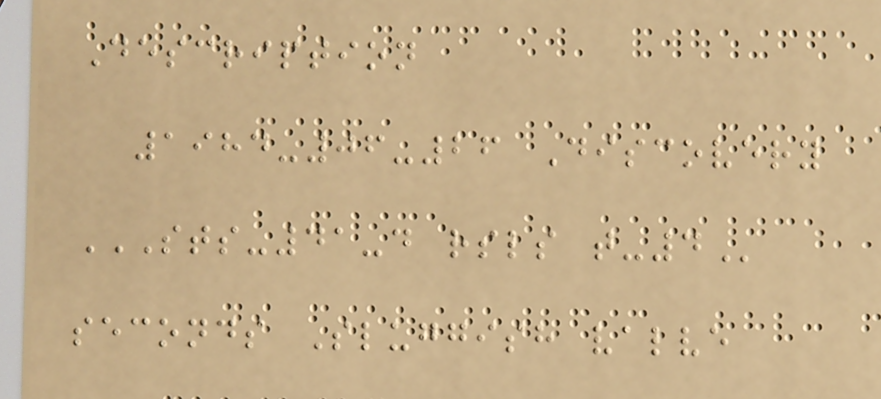Description
1984-06-26 Discovery
STS-41-D RSLS T-4
seconds Sluggish valve
